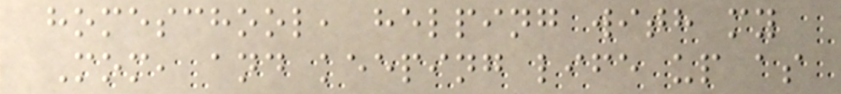homeschool, helping with my
Mom, and keeping life up as
